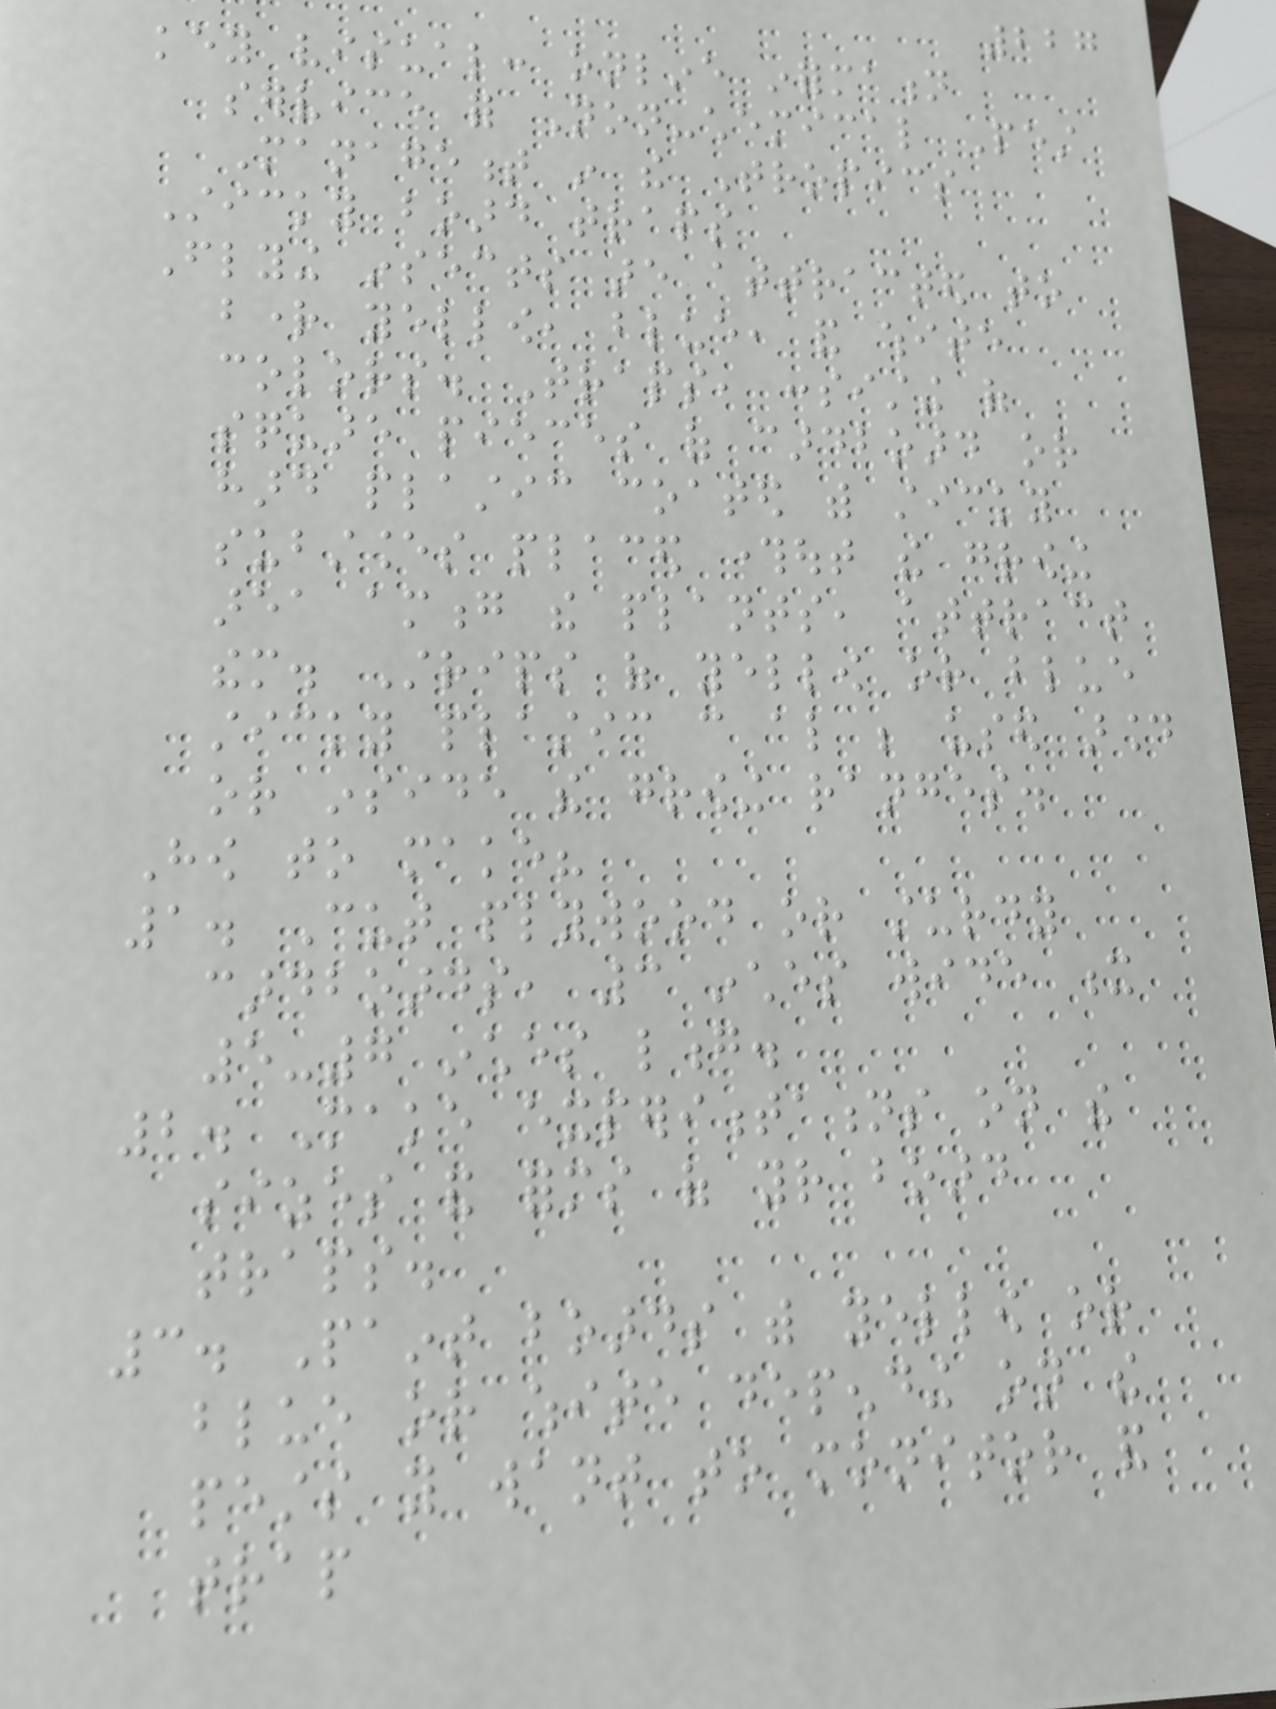227
key visual: online information
service for Non-chemical Pest
Management in the Tropics
Sticky board traps
Flying insects are attracted to
bright yellow, blue, and white
colors. Traps, consisting of
square pieces of cardboard or
hard plastic coated with sticky
substances placed throughout the growing
area among the plants, attract
them. Strips of yellow or blue
sticky plastic can also be used around
or inside the growing ranges.
How to make?
1. Cut plywood or sturdy
cardboards, 3 inches wide x
5-7 inches long.
2. Make experimentations on the
sizes and forms of your board
traps.
3. Paint boards with yellow or
blue or white depending on the
pests you want to monitor and
trap
